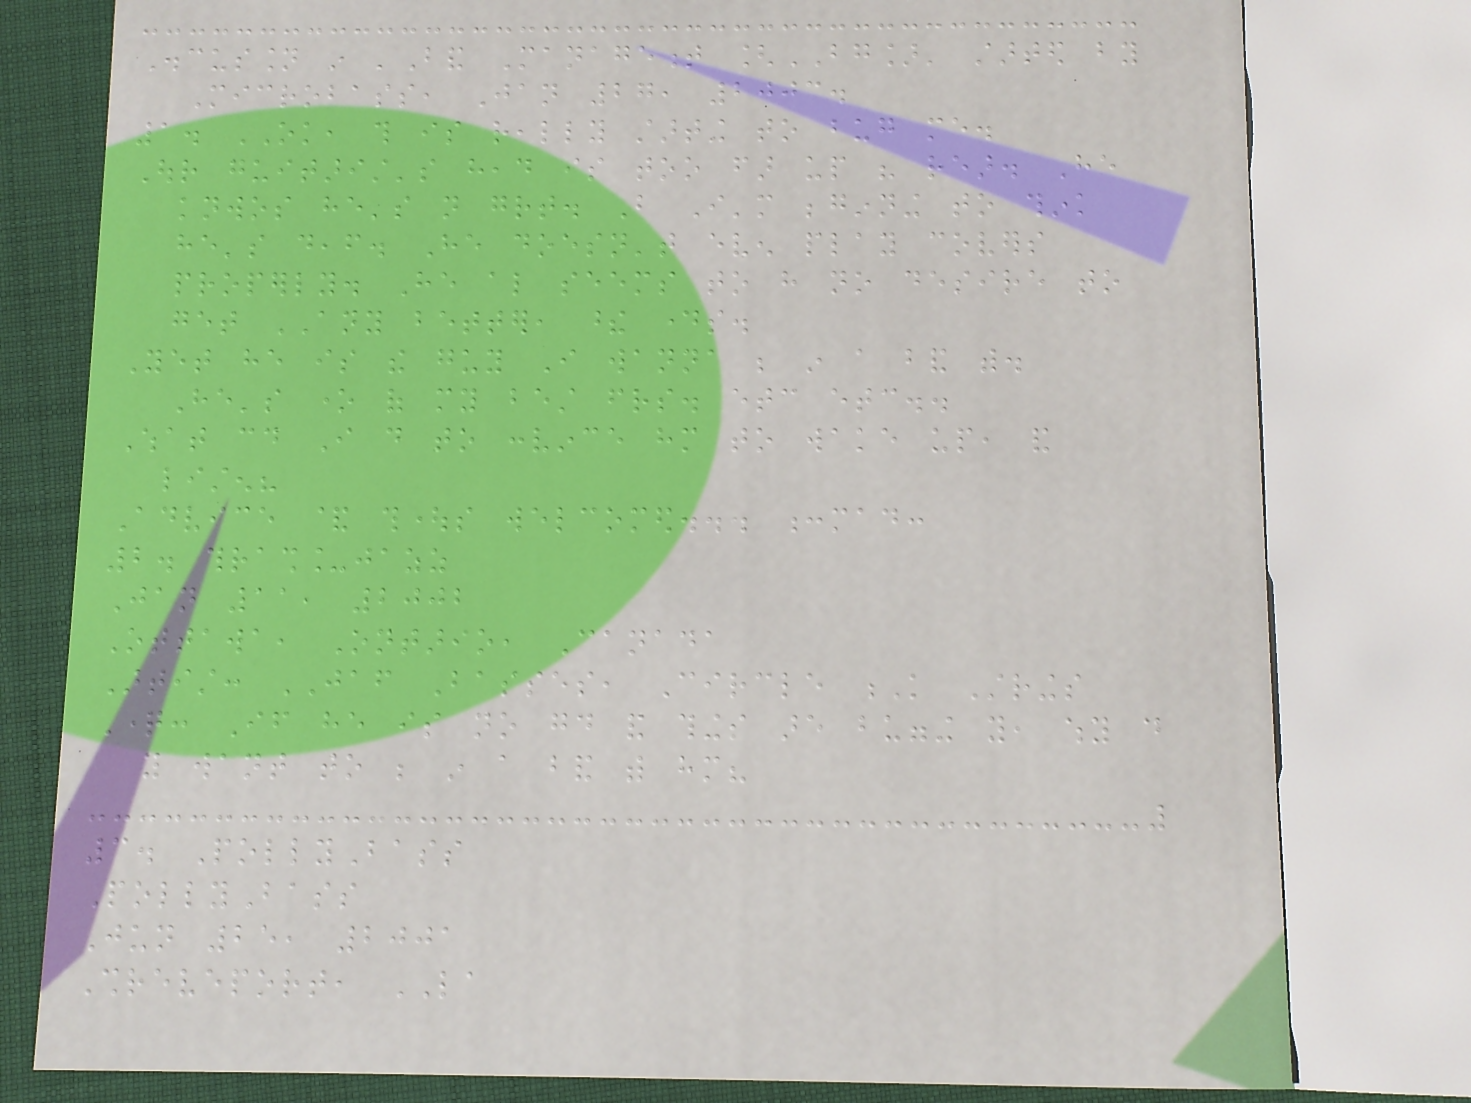Discussion in 'Band Management [BG]' started by
Microbass, Jan 27, 2003.
1. OK, this is really starting to bug me.
Our guitarist's head is too far up his rear. He
knwos he's not great. But I'm beginning to think
he's deaf. He doesn't even play covers
properly. He also seems to have no desire to
get ANY better, these days.
Yet he is the guy I wanna be in a band with.
He's one of my best friends. etc etc..
What could I do to convince him to wake up, and
listen?
Advice & thoughts welcomed... :mad:
2. thrash_jazz
Jan 11, 2002
Ottawa, Ontario, Canada
Artist: JAF Basses, Circle K Strings
Question: If he is no good and things are bugging you, why do
you want to be in a band with him?
3. PollyBass
PollyBass
Jun 25, 2001
Shreveport, LA
